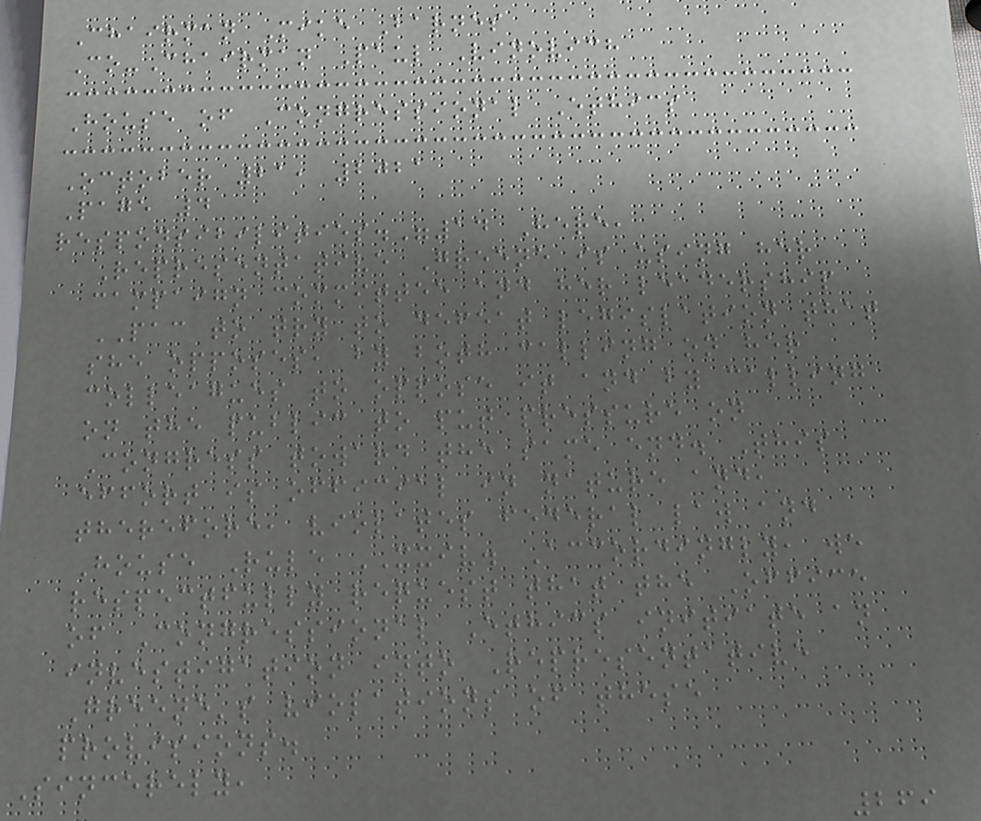Chairman Mike Barnes
Co-Chairman Paul Vinovich
House of Congressional Ethics
October 21, 2021
Page 4
responsibilities."14 Here,
Representative Greene is using her
campaign committee and her leadership
PAC to try to defeat legislation that
she opposes, by both calling on her
colleagues to oppose it and by calling
on the public to put pressure on
Congress toward the same end. This
effort is official in nature and,
therefore, violates federal law and
House Rule XXIV. Accordingly, we
respectfully request that the Office
of Congressional Ethics initiate an
investigation into Representative
Greene's violations of these
provisions.
Sincerely,
269
